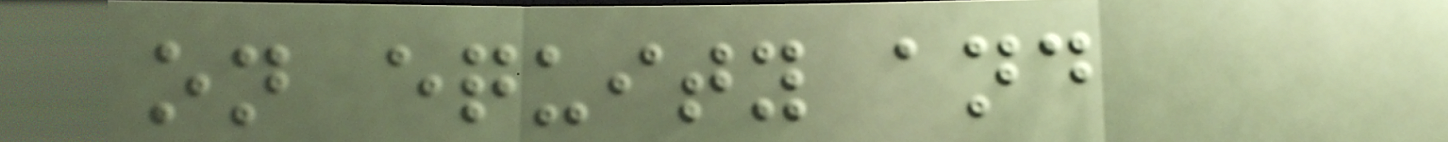on equity and
